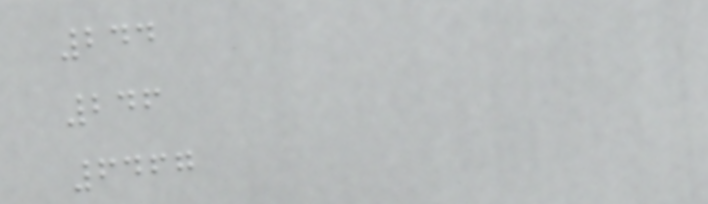244
246
6467
